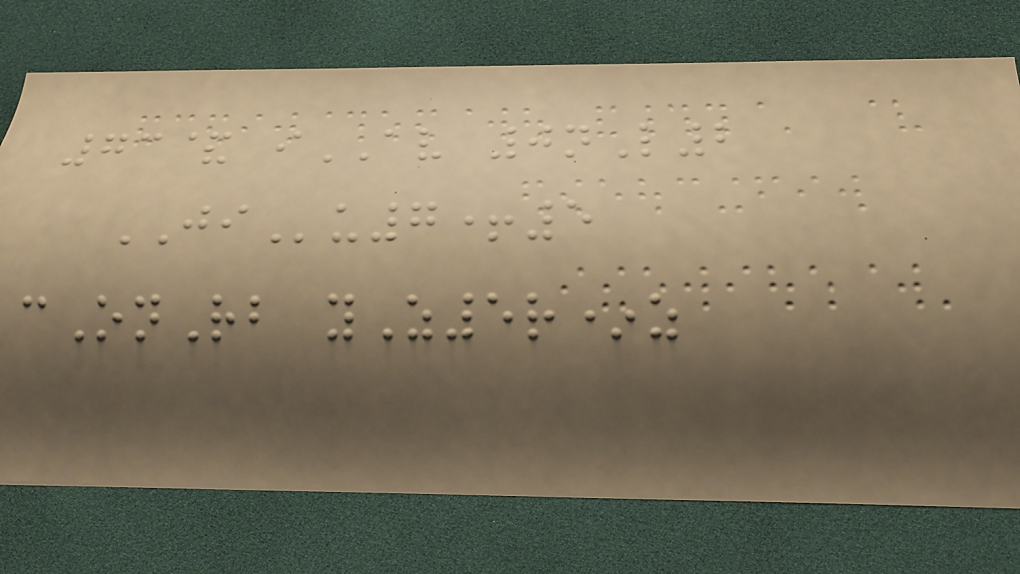73& iAV 0nL2
JIu7+5
cOnRb yZ5r*z
